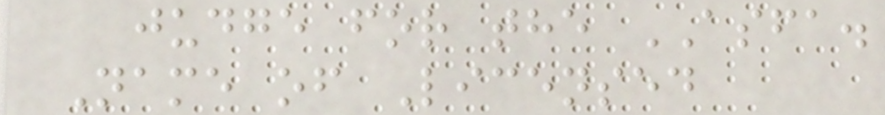judge for the ASFA.
Name of Licensed
